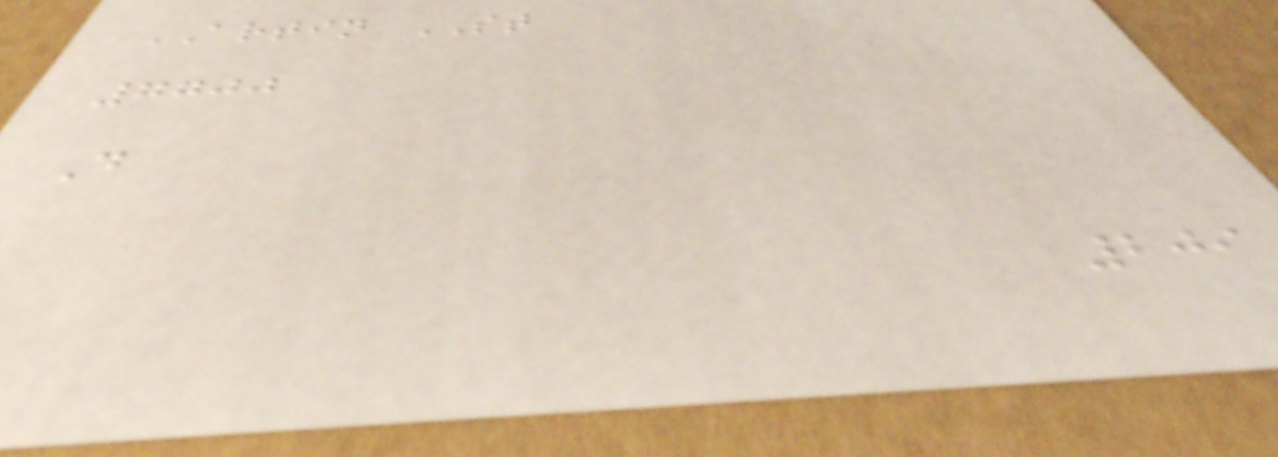ARTIN ST
7700
D
209
